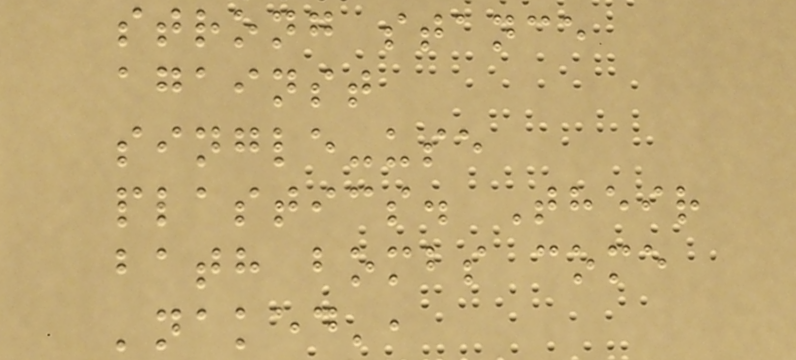strong stance
against
single-use
plastics. Their
bath bombs come
'naked',
